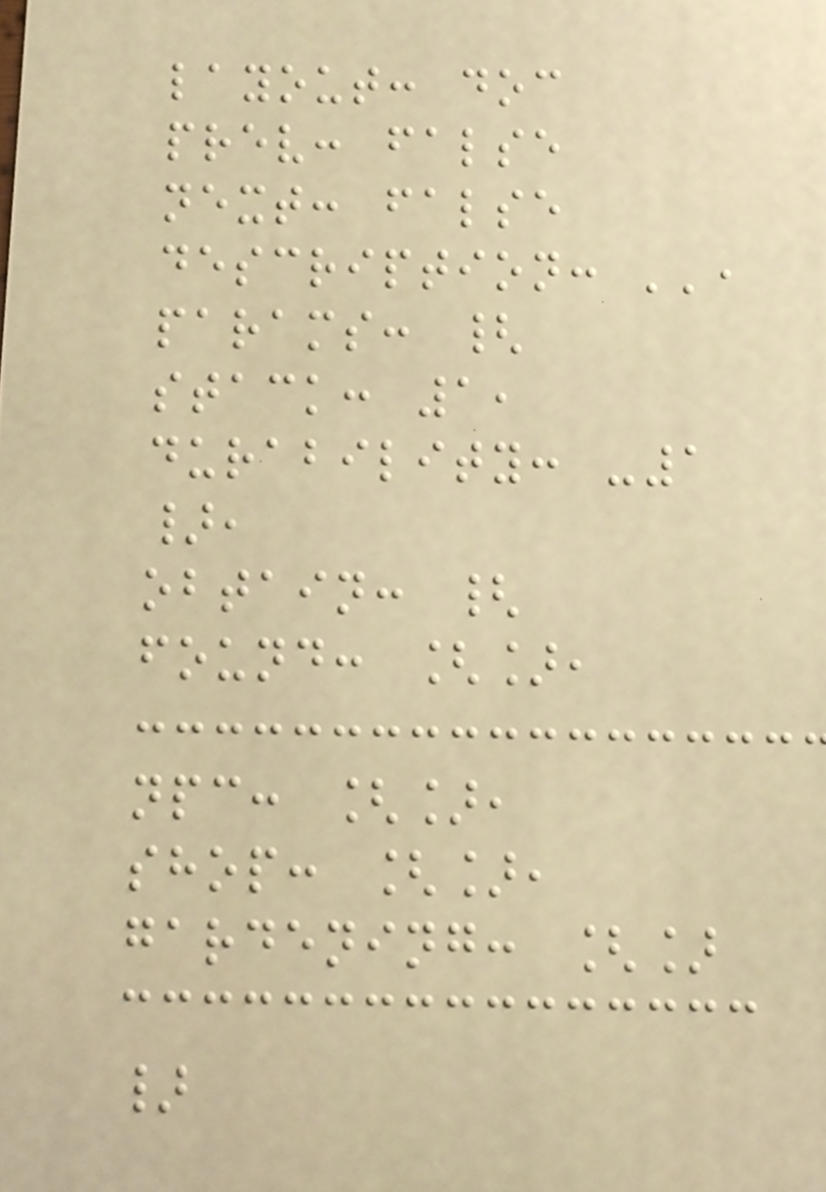layout: doc
prev: false
next: false
description: '',
params: {
stack: 1,
durability: -1
},
obtain: {
found: [],
npc: [],
shop: [],
gardening: []
}
